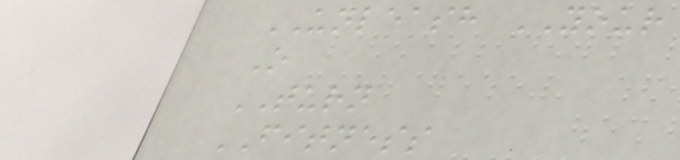UNLEASH YOUR
O
TURN
FITNESS
